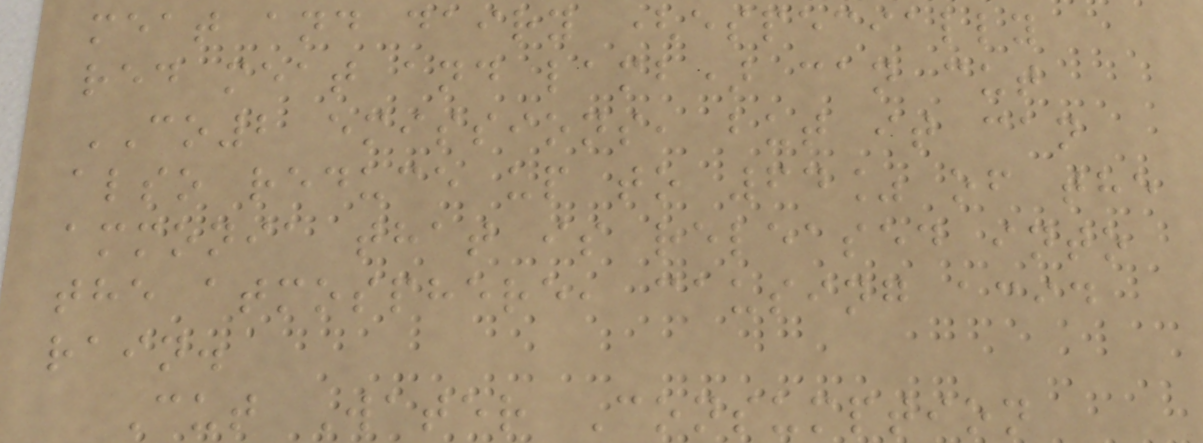meat and dairy (especially
red meat and lamb) can cut
CO2 emissions, but it can
also reduce up to 64% of the
ammonia that is released into
the atmosphere, causing acid
rain.
Cut Water Consumption
